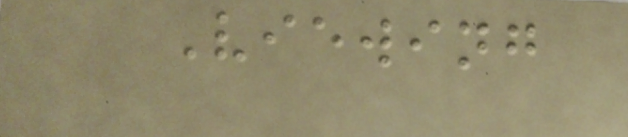Viewing
